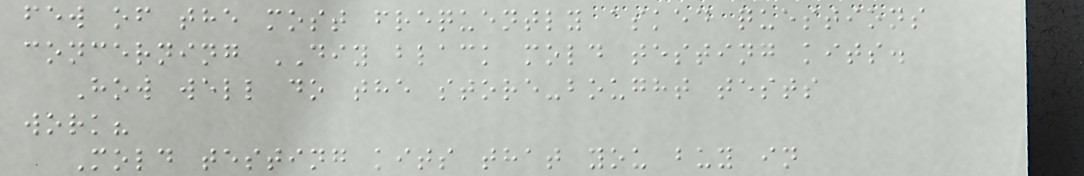few of the most frequently asked questions
concerning DIY black mold testing kits.
How well do the store-bought tests
work?
Mold testing kits that you buy in
